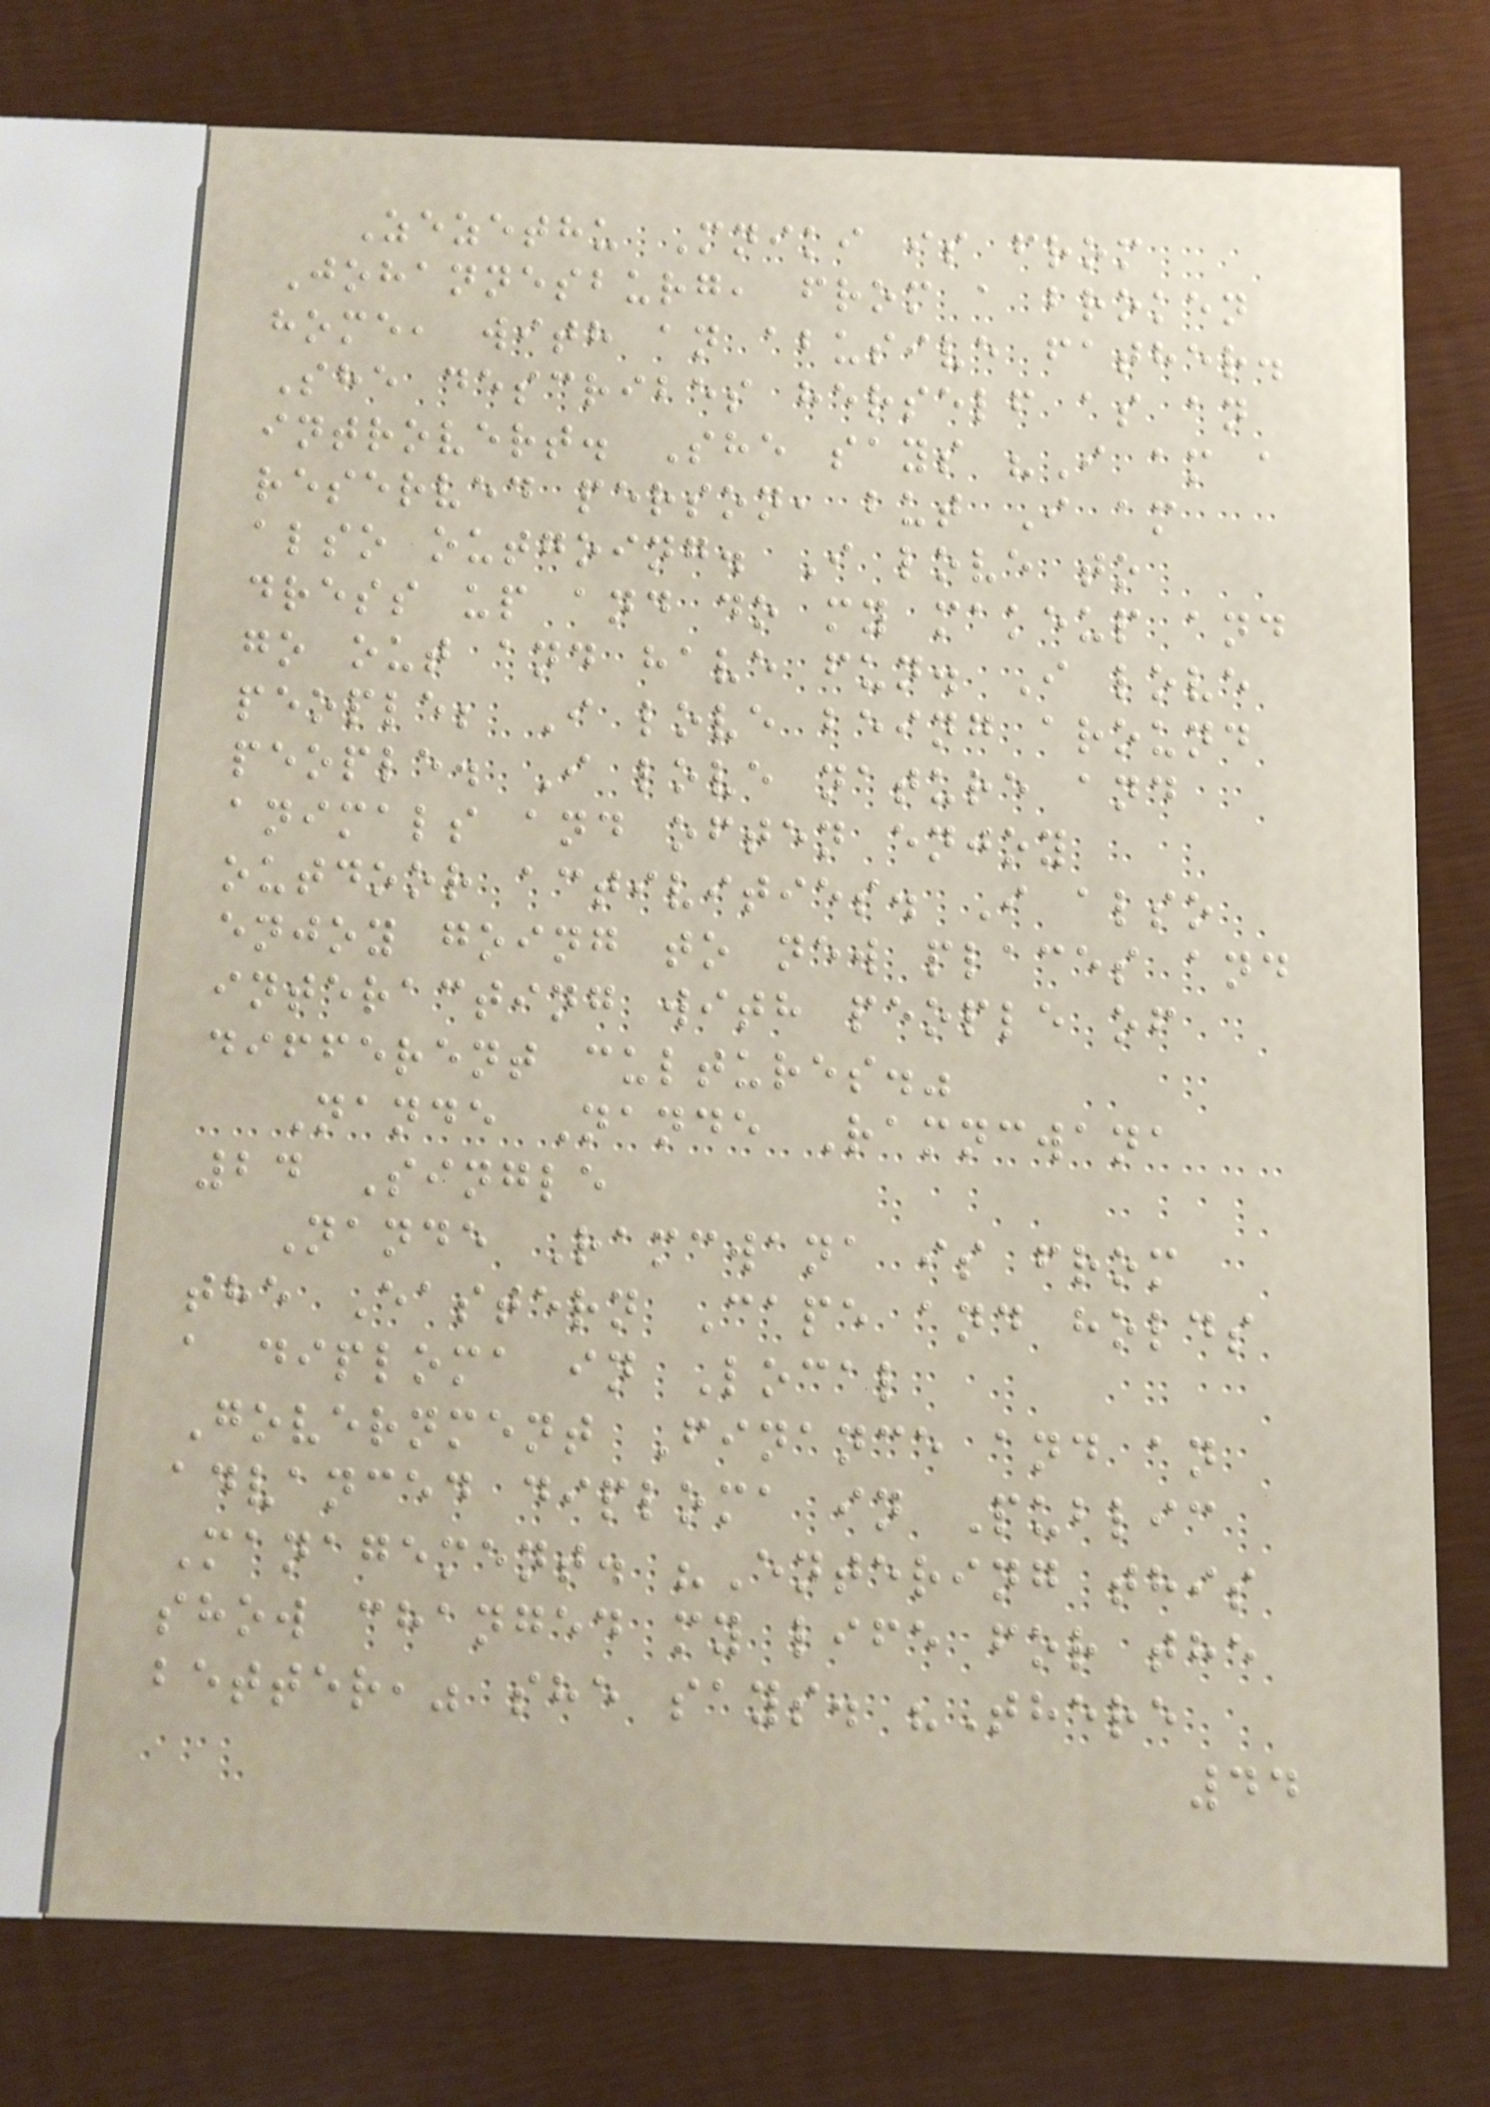Zezethu Mniki is from
Johannesburg, from a broken
home, with an abusive father.
She describes herself as an
introvert. She says "I am a
reserved person, but I am
also outgoing. I love to
dress up and do my makeup and
go out and have fun. I love
people; I love being around
people. I love nature and
animals and often enjoy
outdoor activities. I also
enjoy going to new places and
interacting with people of
different cultures."
Nande Nande Ramncwana
24 Single
Nande Ramcwana is from
the Eastern Cape and holds
a diploma in Local
Government Finance and an
advanced diploma in Public
Management. "Entering this
show changed my life for the
better," she says. "There
44
